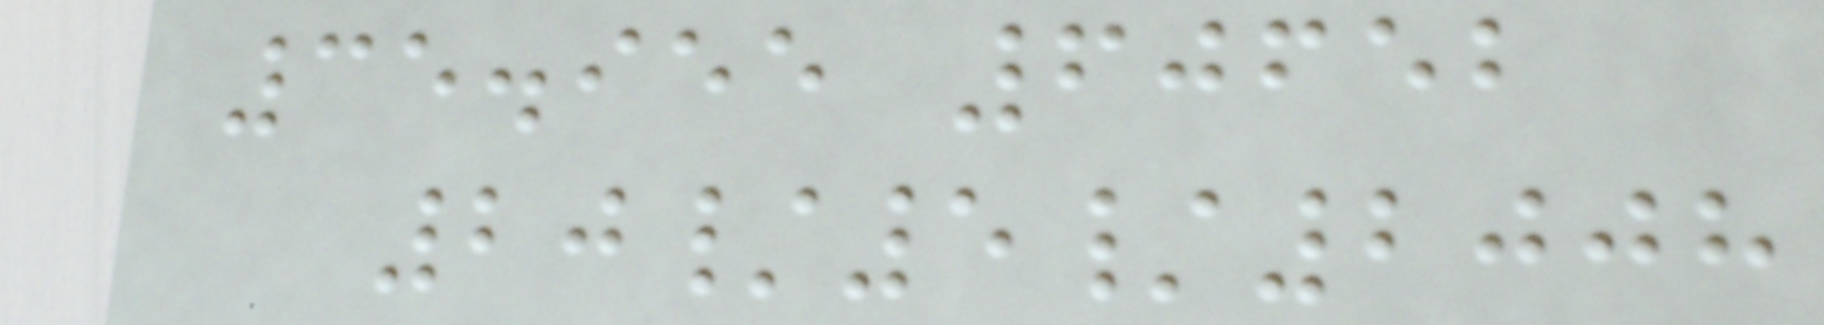35.955 60652
20/5/2008
